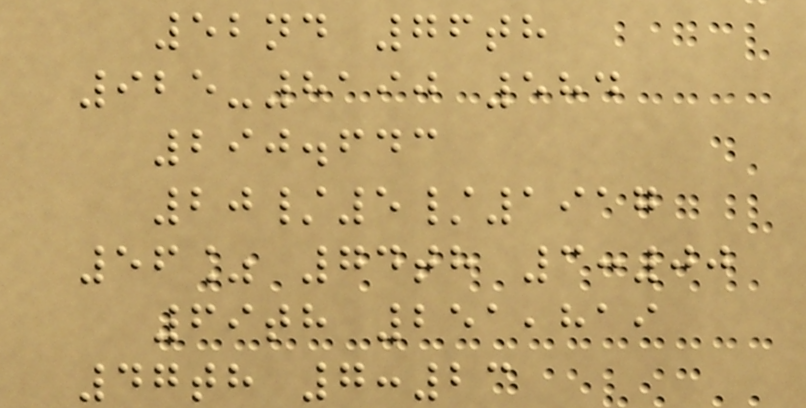52nd 76th
925-8190 584
290.643
20/5/1917
56% 74th 3:00
69th 251,819
47th 7:23
